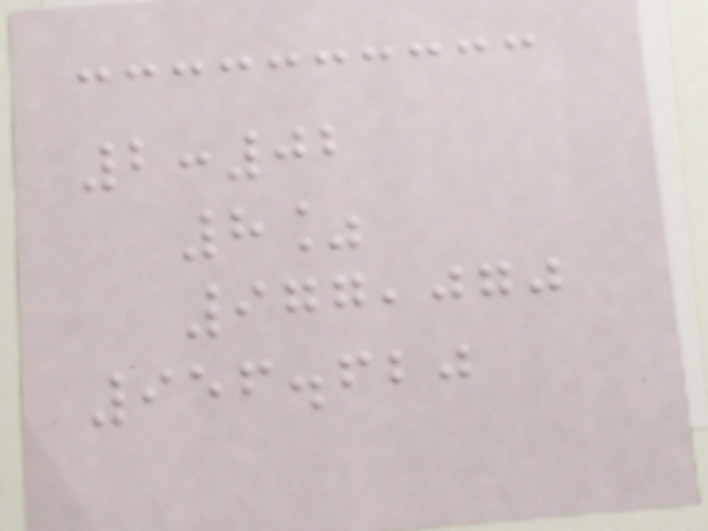2:02
8%
977,070
956.620
